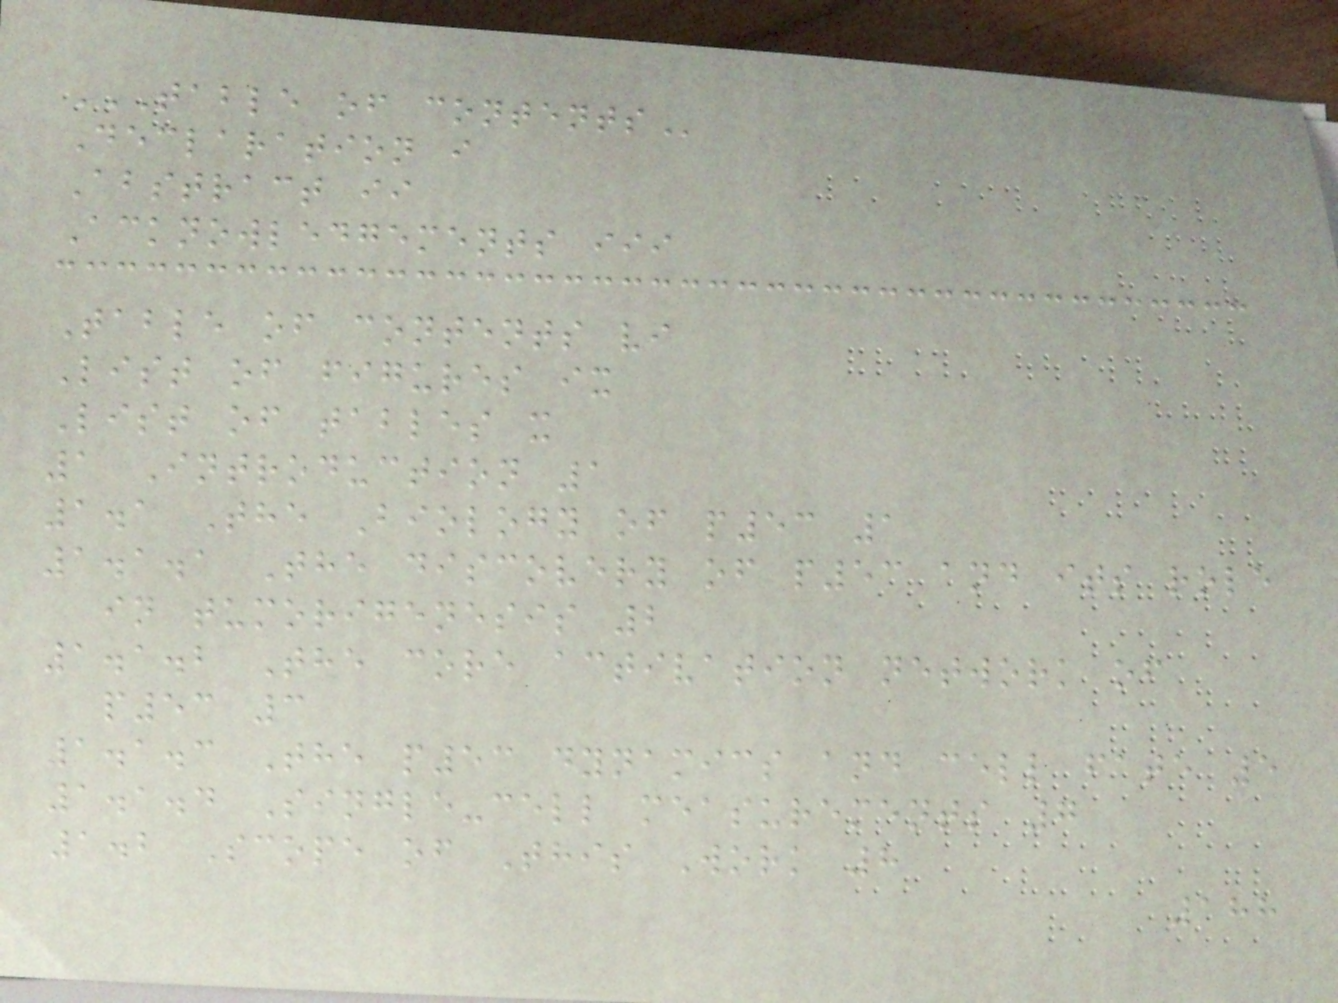TABLE OF CONTENTS
Declaration i
Abstract ii
Acknowledgements iii
Table of contents vi
List of figures ix
List of tables x
1 Introduction 1
1.1 The Biology of p53 1
1.1.1 The discovery of p53 and its role
in tumorigenesis 2
1.1.2 The core activation network of
p53 3
1.1.3 The p53 dynamics and cell fate 5
1.1.4 Single-cell measurements 7
1.2 Scope of This Work 8
188
